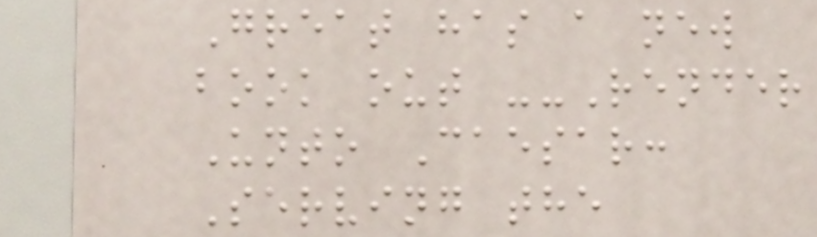Great has a new
book out --Render
Unto Caesar:
Serving the
